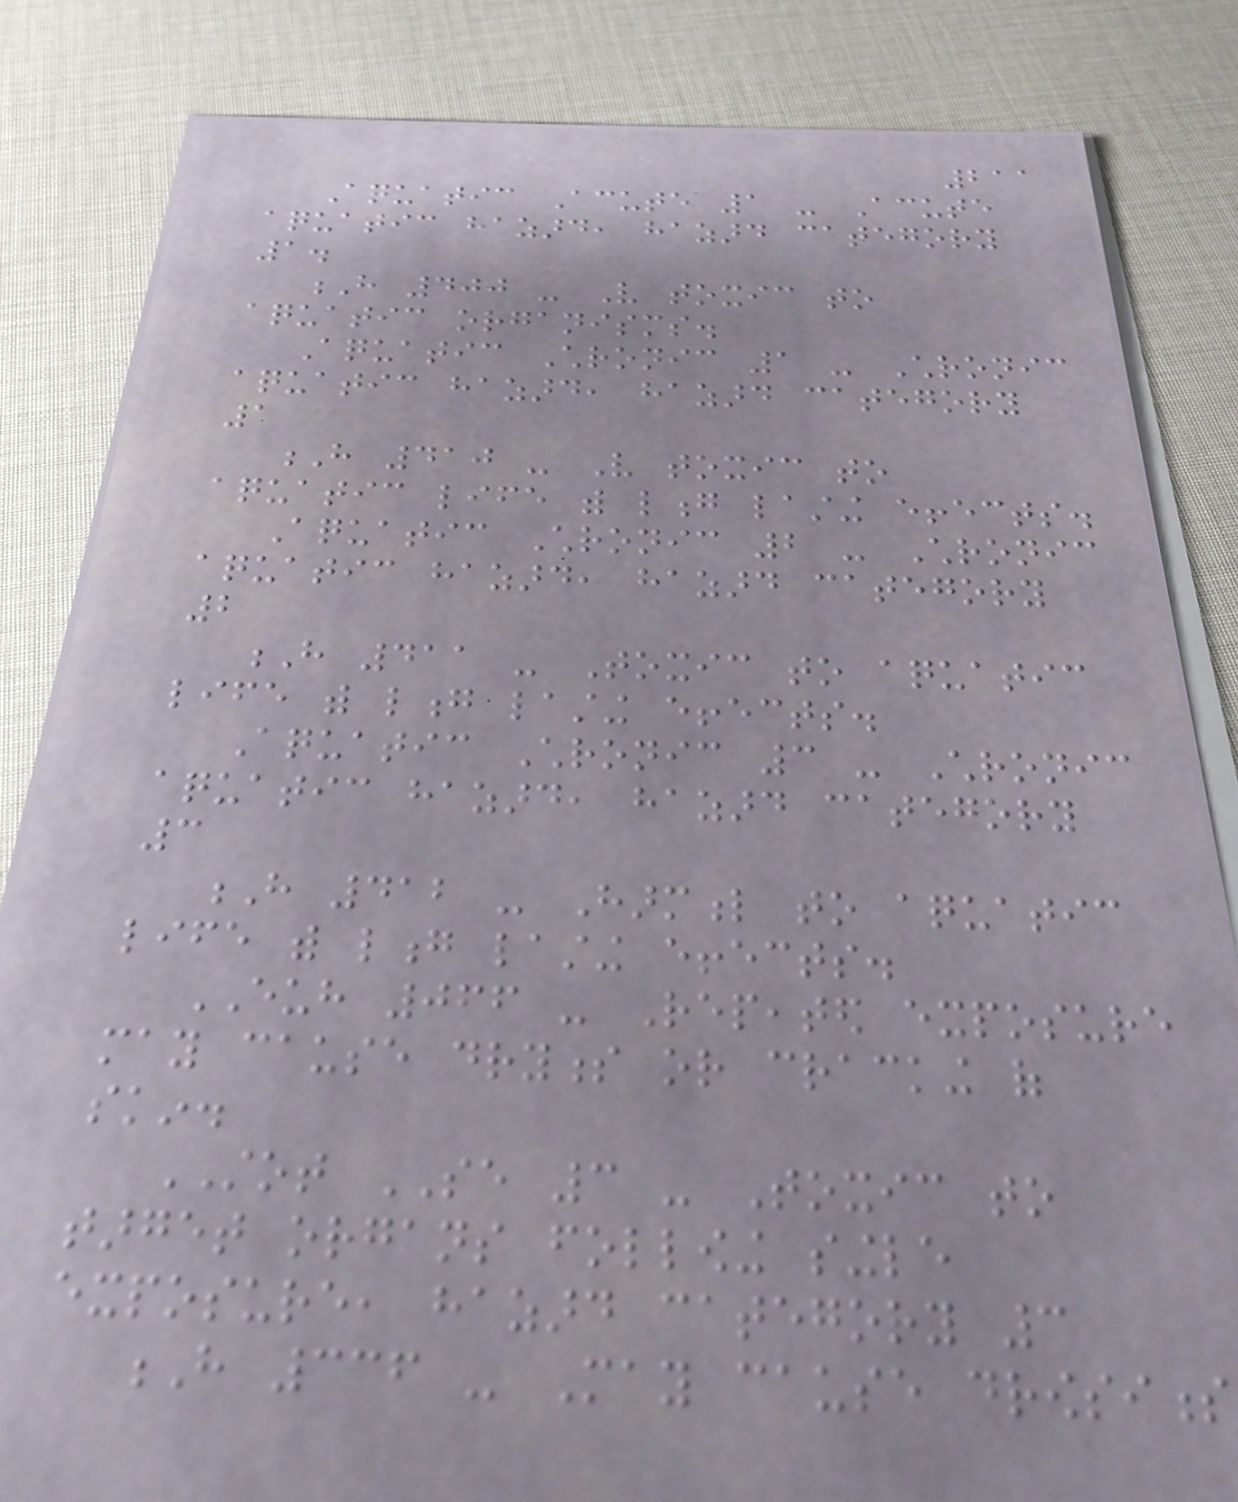211
Aquatic Acute 1 - Acute
aquatic hazard, hazard category
1.
H 400 - Very toxic to
aquatic organisms.
Aquatic Chronic 1 - Chronic
aquatic hazard, hazard category
1
H 410 - Very toxic to
aquatic life with long lasting effects.
Aquatic Chronic 2 - Chronic
aquatic hazard, hazard category
2
H 411 - Toxic to aquatic
life with long lasting effects.
Aquatic Chronic 3 - Chronic
aquatic hazard, hazard category
3
H 412 - Harmful to aquatic
life with long lasting effects.
EUH 066 - Repeated exposure
may cause dryness or cracking of
skin.
STOT SE 3 - Toxic to
target organs following single
exposure, hazard category 3
H 336 - May cause drowsiness
